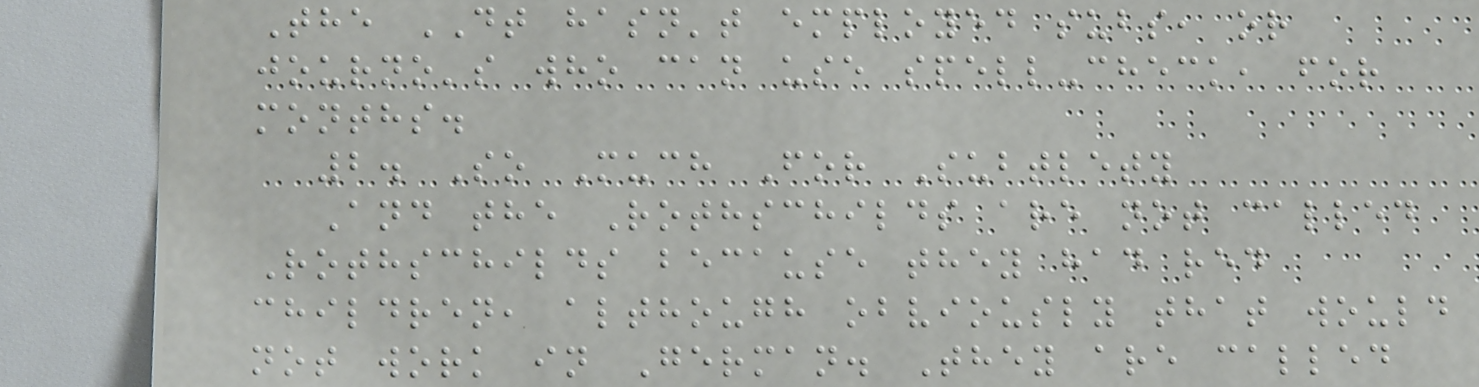The DT hasn't employed subs, or
journo's who can use spell-check, for
months.
2. So Much For Subtlety
And the Rothschilds are not called
Rothschilds because they had red
children, although obviously that would
not work in German. They are called
